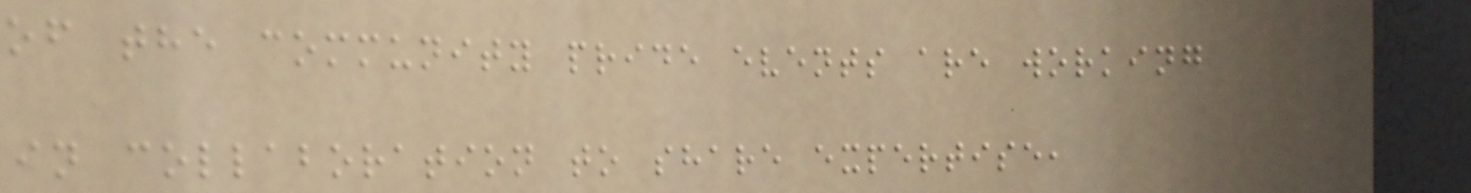of the community pride events are working
in collaboration to share expertise,
